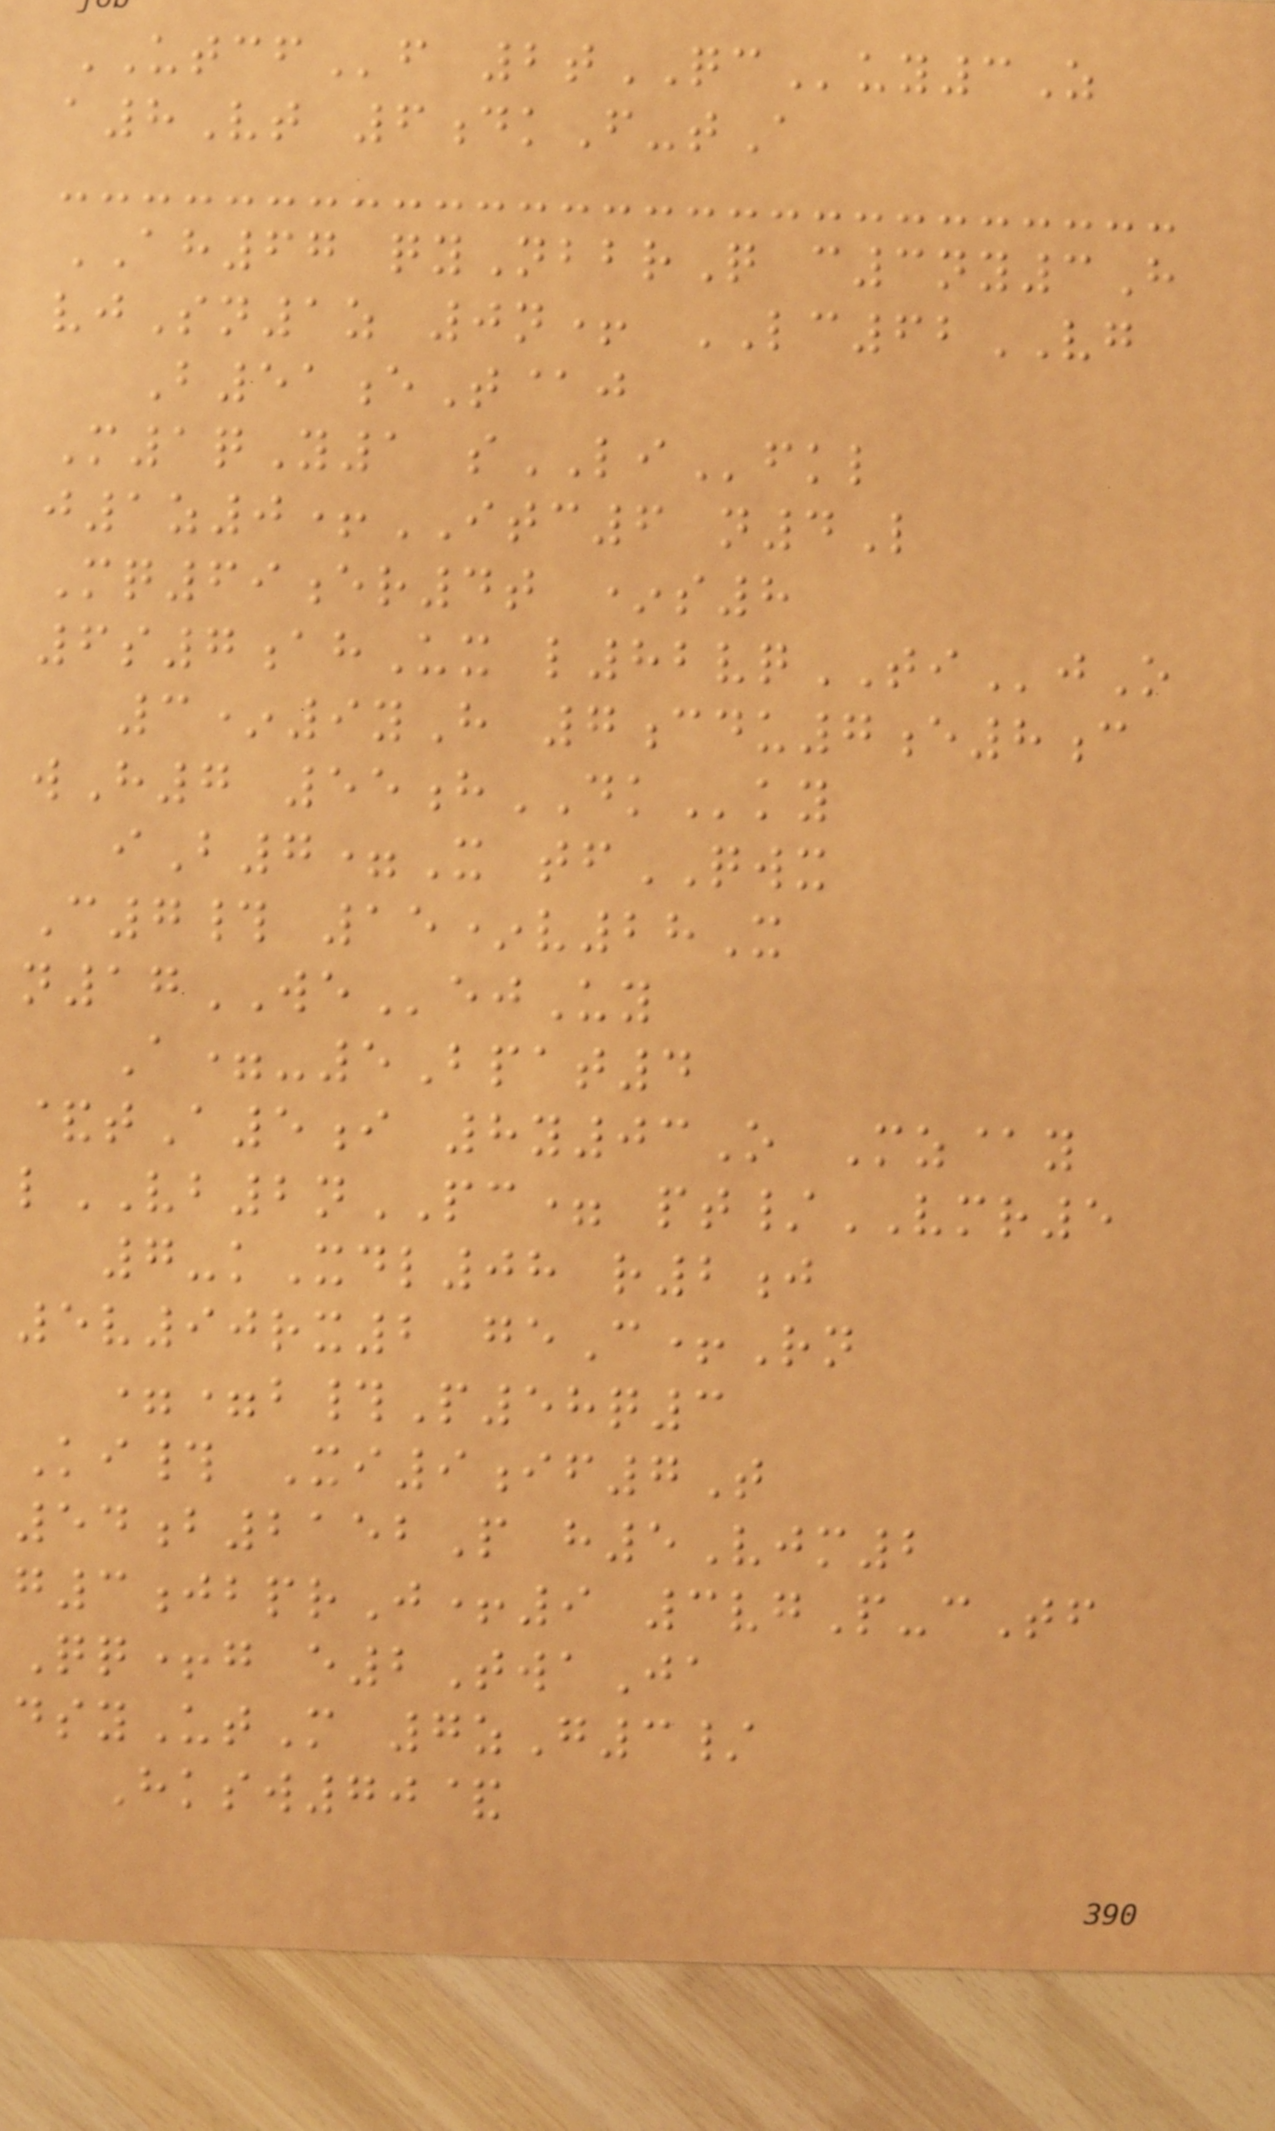UTCFf 2tQCuy3Z
a8Vt 6dkF-tA
AH67 qyNbbrQ c3ny3H
vjSn1z 0n+ LC62VG
B51eT@j
M1qY1 sLIfkl
j1z0+ITC6 n4L
Mq69er4t *s8
6s7ahUx l82vqTIjO
3*9yH 7cdu7e8c
wH7 55hDKky
iB7=X tfQWX
C7# 15*v28X
n17WEejUy
A=-5Bpat4
&tA5i 8y03O Mz@y
lVB2nPC= pt/VMR5
7-kXdl08 r2j
5v90rx2 geC+Rn
==b#P58q3
Ki# Xi9if7T
54b2152P h5Vjm2
g3jbprJ+9 3vgP-cTf
Qq+g e2TwaJa
dsyUtM 7zG3/
Hksw70&
